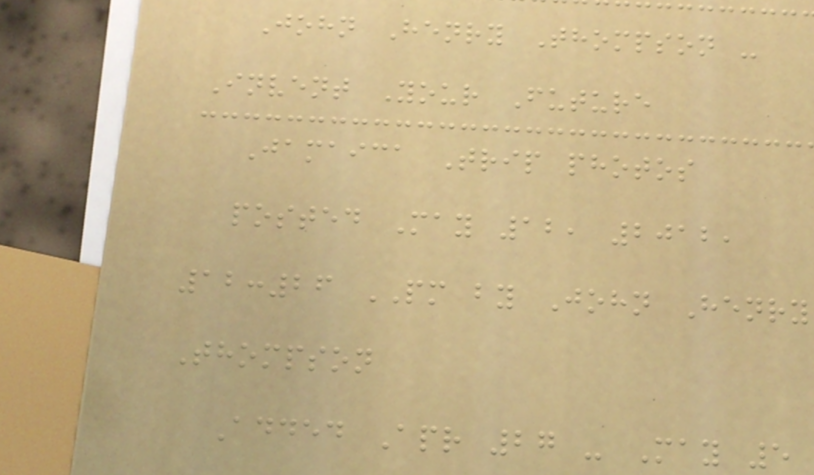John Henry Thompson -
Invent Your Future
Jamaica Trip photos
posted May 12, 2012,
12:26 PM by John Henry
Thompson
Added Apr 27 - May 5
